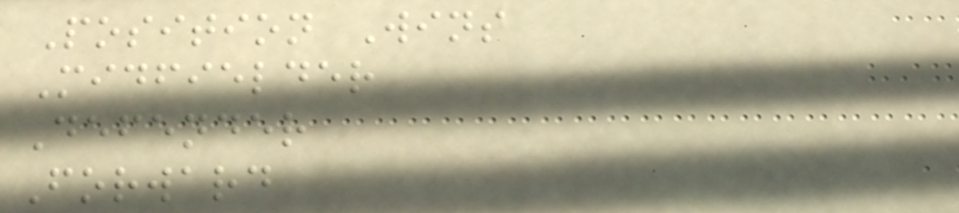Position Wins
Midfielder
Defender
Forward
